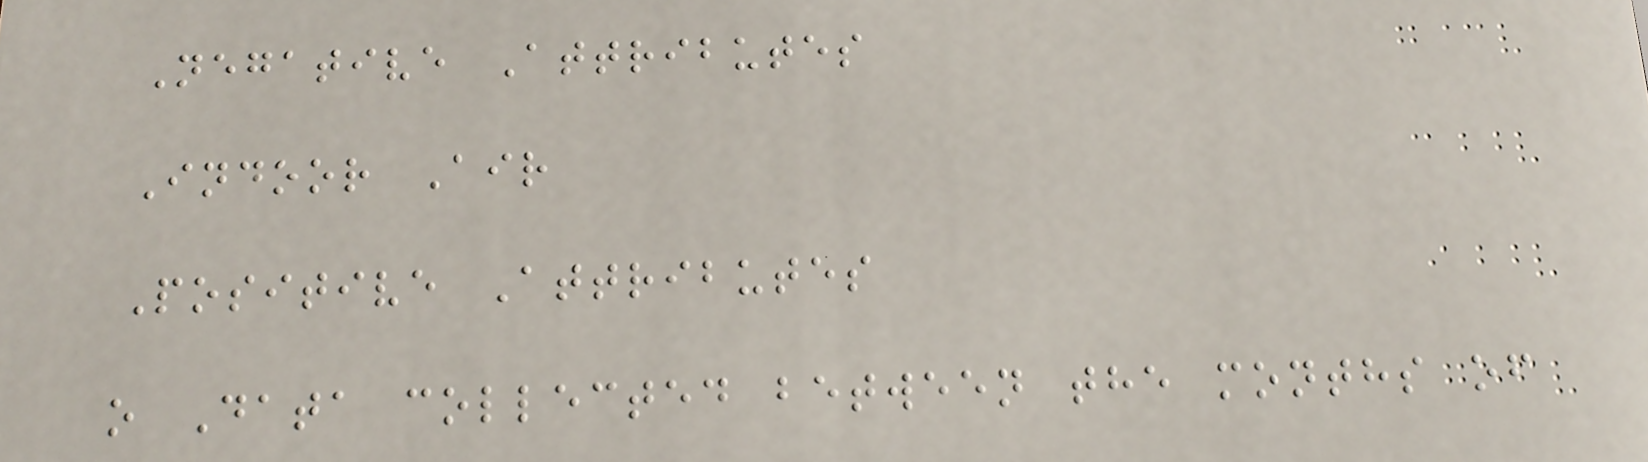Negative Attributes
Indoor Air
Positive Attributes
o Data collected between the months of
